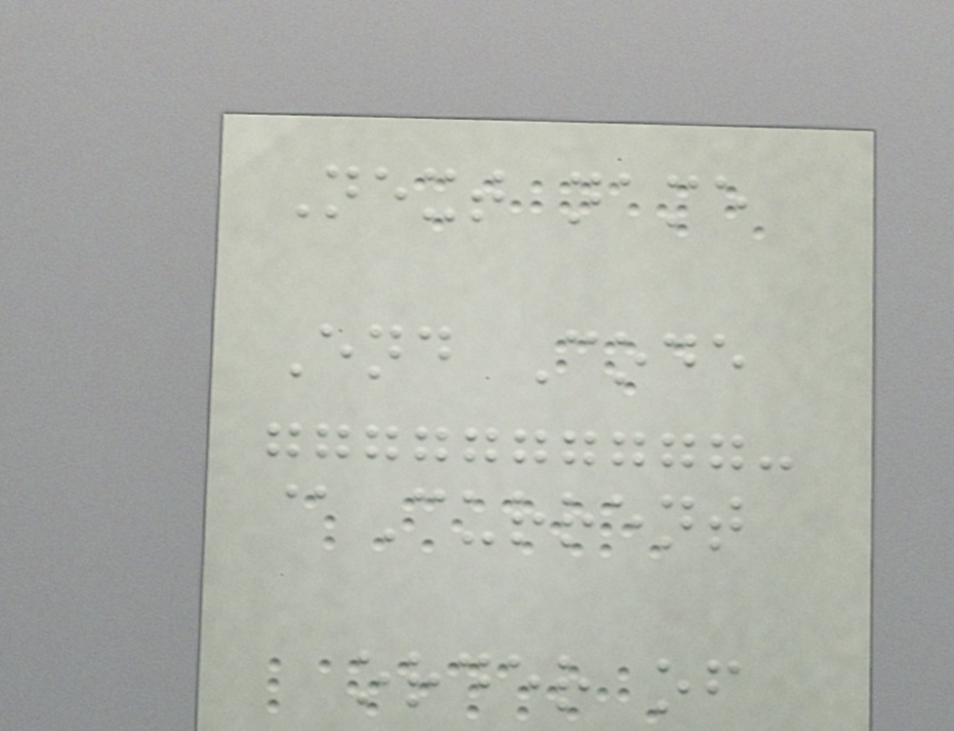Next name
End Code
@Current
order of
